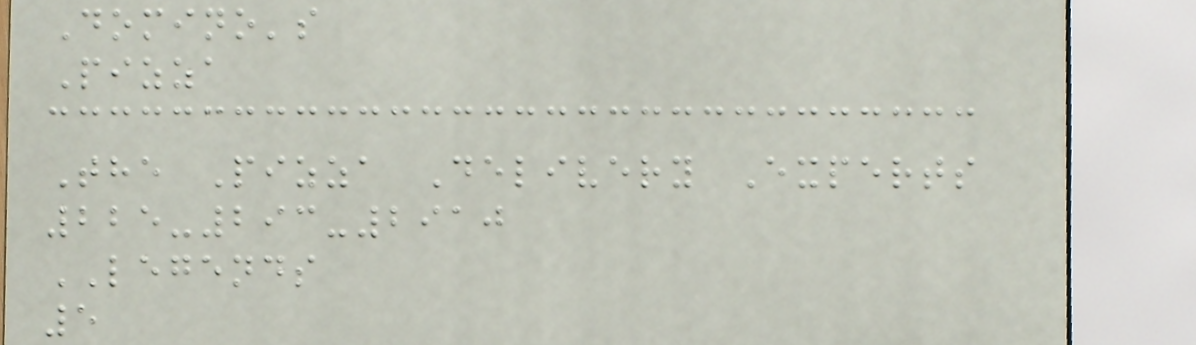Domino's
Pizza
The Pizza Delivery Experts
225-293-2910
LEGENDS
5
